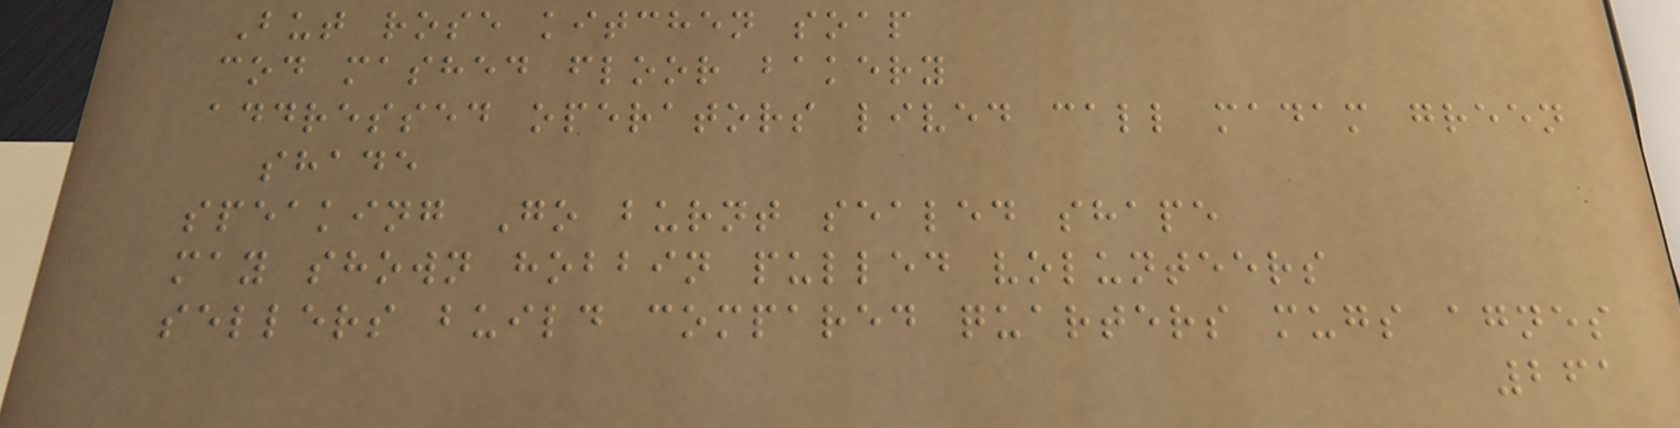But rose kitchen soap
cod mashed floor bakery
addressed operators lived call madam green
shade
speaking Go burnt sealed shape
may shown hobbin pulled volunteers
sellers build compared quarters mugs agnes
261
